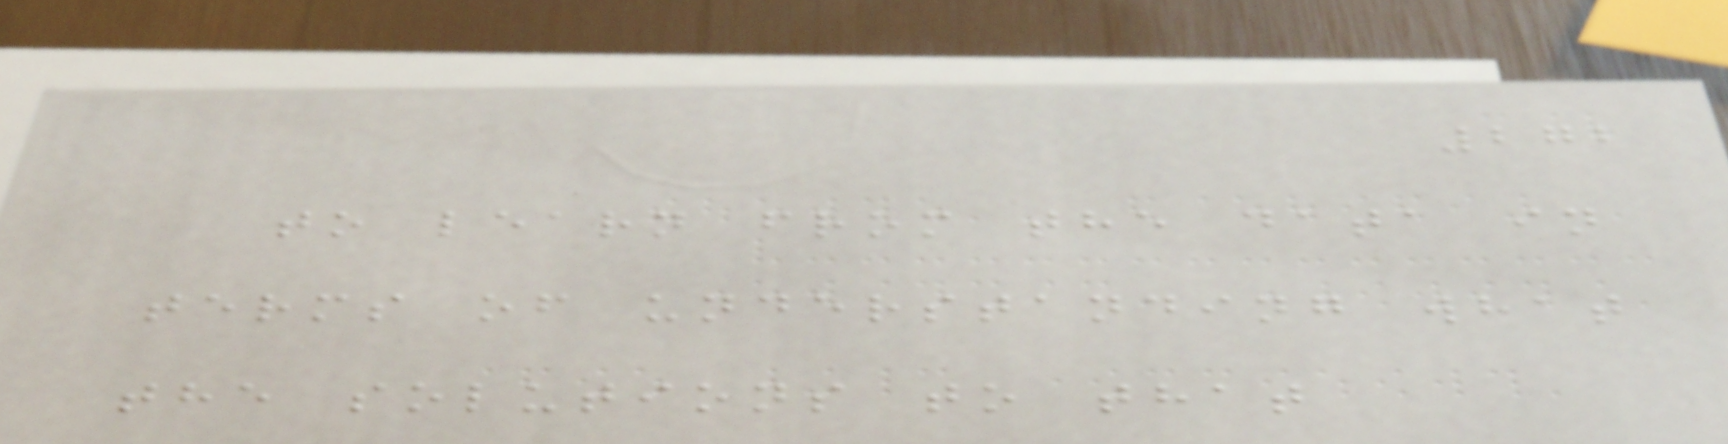272
to learn from the data in
terms of understanding what
the solutions to that
